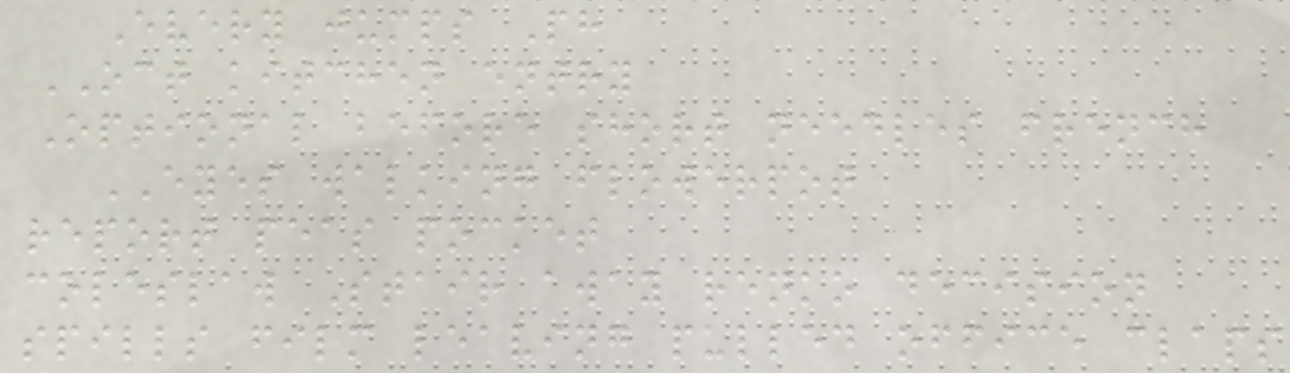Every jumps Ph
OCT kitchen entry
Optional before short needles french
EYES walking flowerpot
report peas pocket
coleslaw Stair away renko decision
spills film leaving pulled office claps
